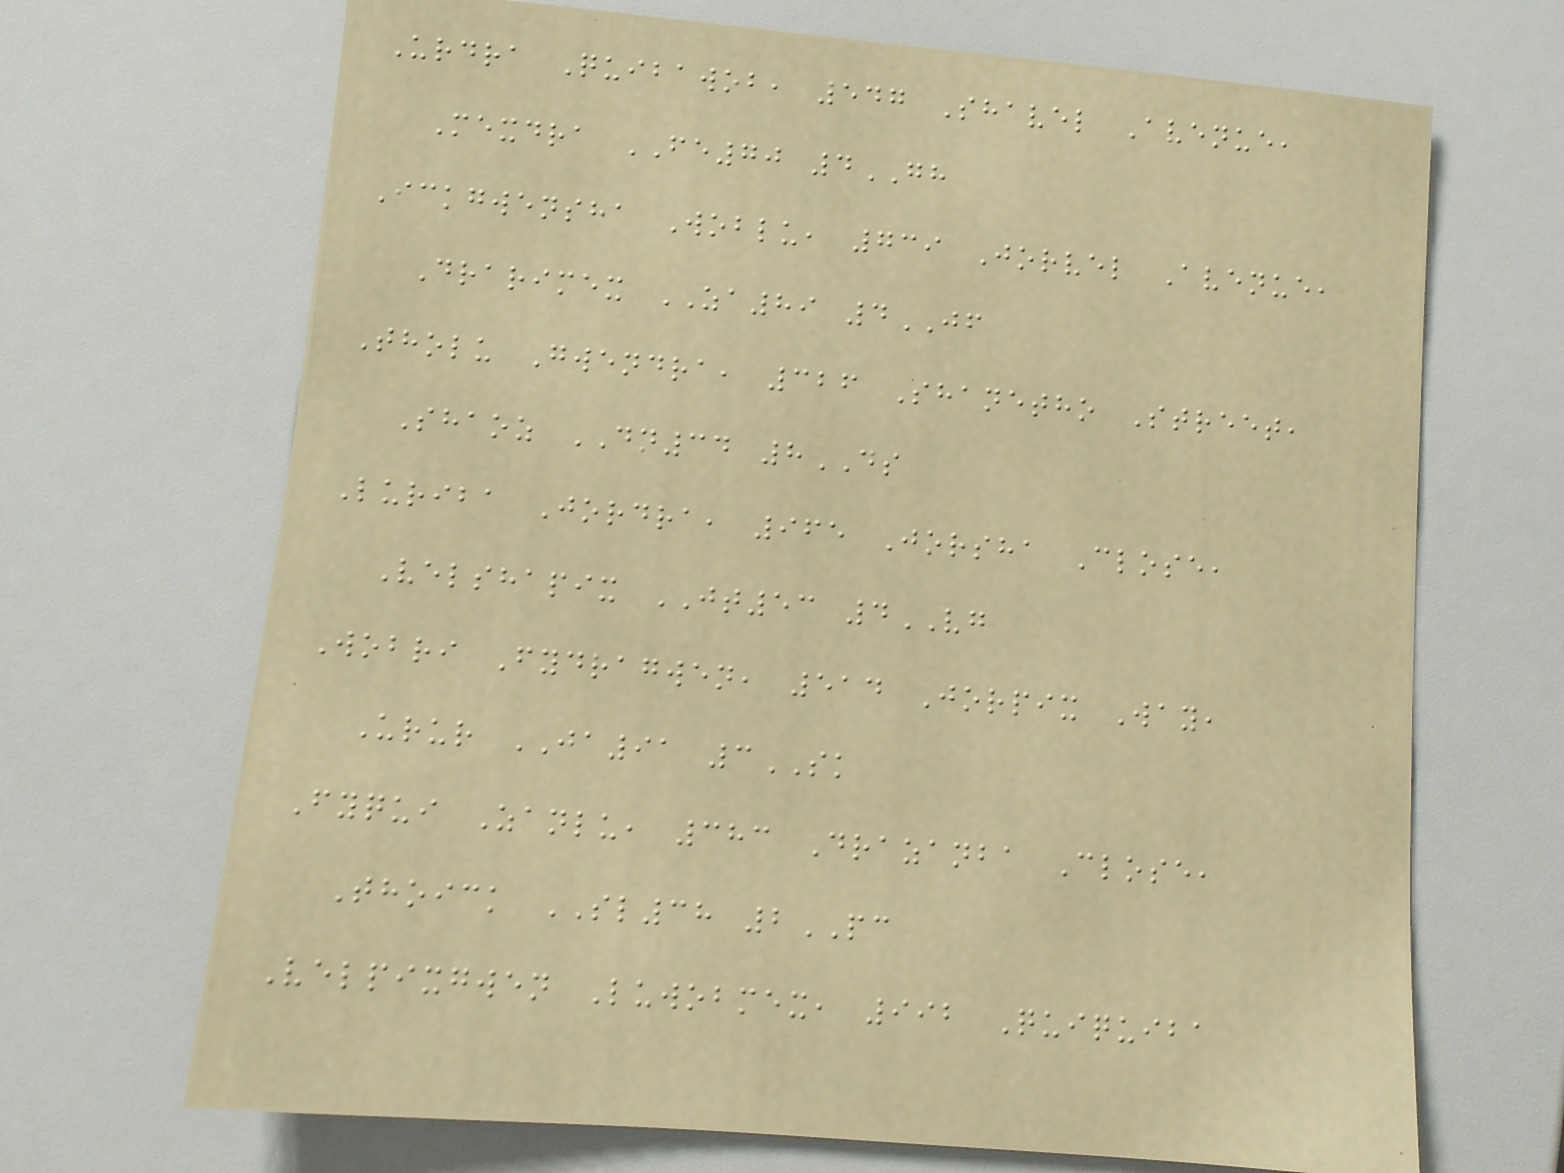Urdra Quibawob, 547 Shavel Avenue,
Mexdra FE70 4GH
Ickgwensha Woblu, 739 Jorvel Avenue,
Drarimex ZA89 4JF
Tholu Gwendra, 326 Shanetho Street,
Shaoz DN34 8DS
Luriba Jordra, 965 Jorsha Close,
Velshapix JT53 4VG
Wobri Fydragwen, 514 Jorpix Way,
Urur JA91 3SK
Fyqui Zanlu, 383 Drazanba Close,
Thoick SL38 2PC
Velpixgwen Luwobmex, 992 Quiquiba
